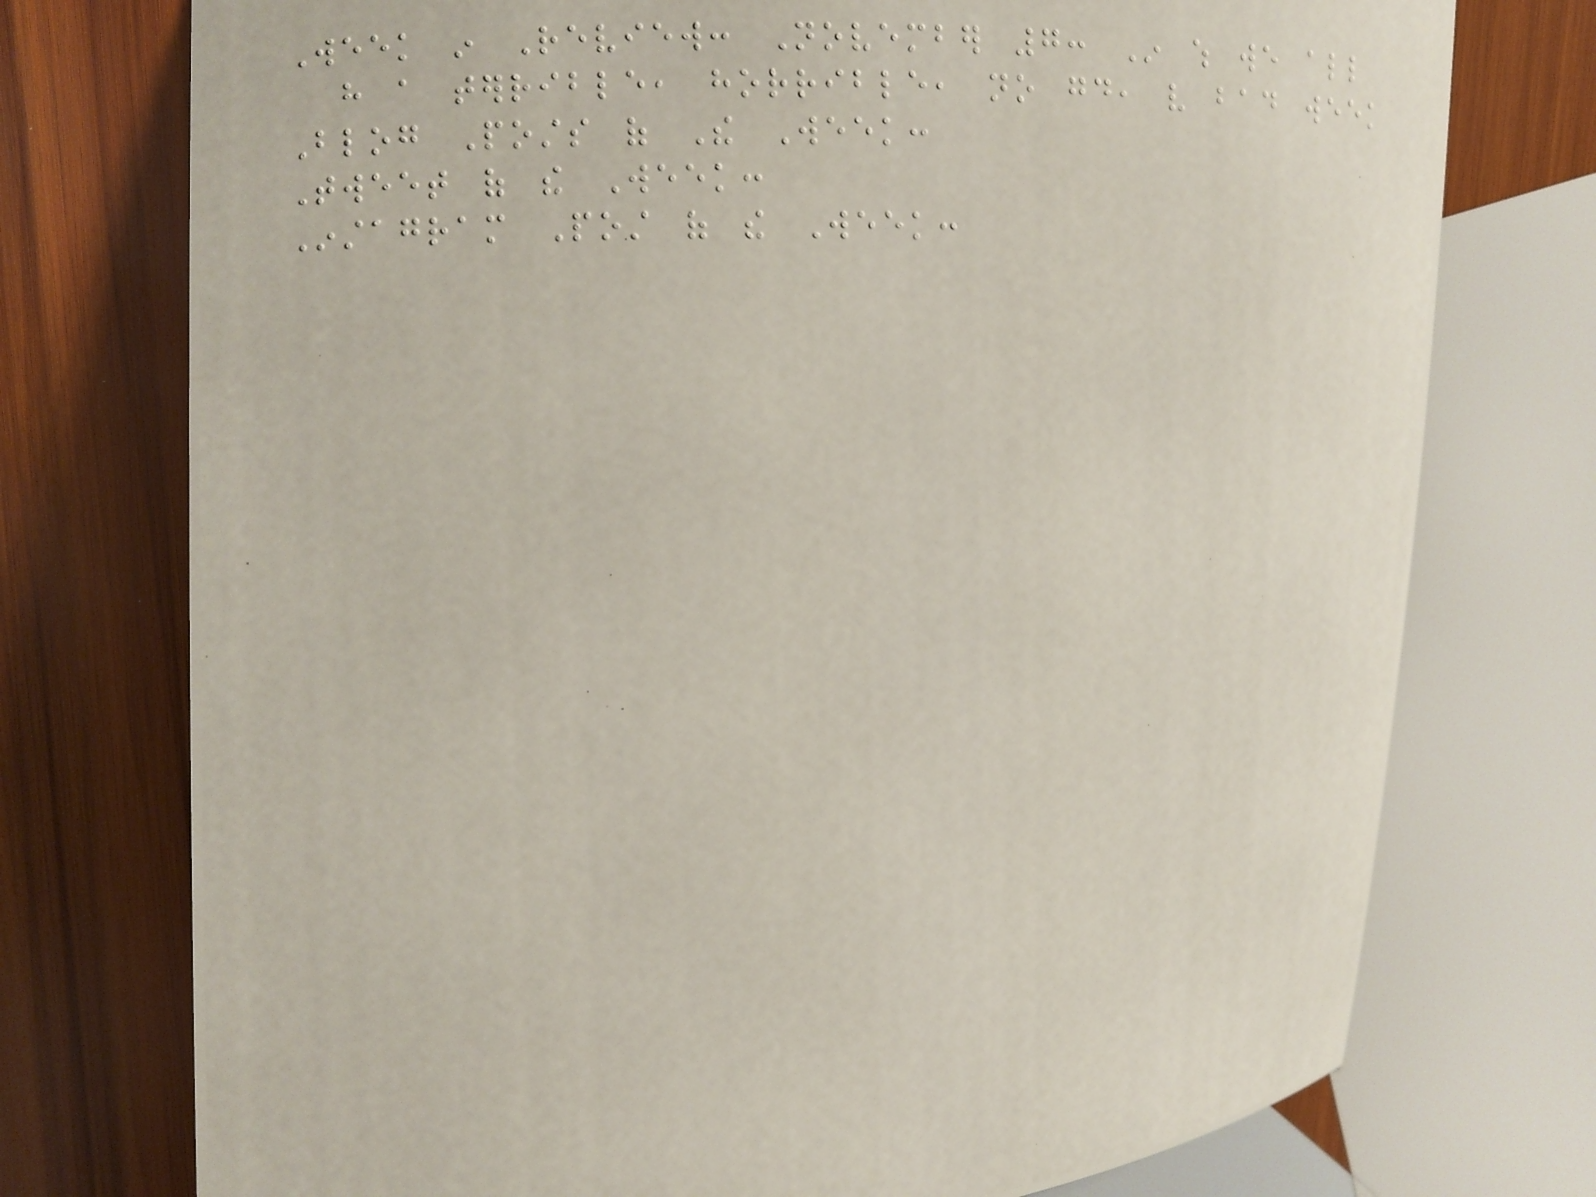Week in Review: November 7: In which we all
have a terrible, horrible, no good, very bad week
Blog Posts of The Week:
Tweet of the Week:
Instagram Post of the Week:
